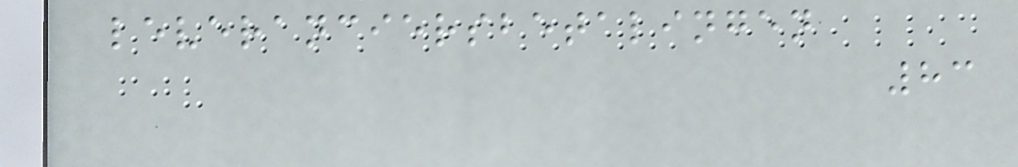leveranciersbetalingen
83
